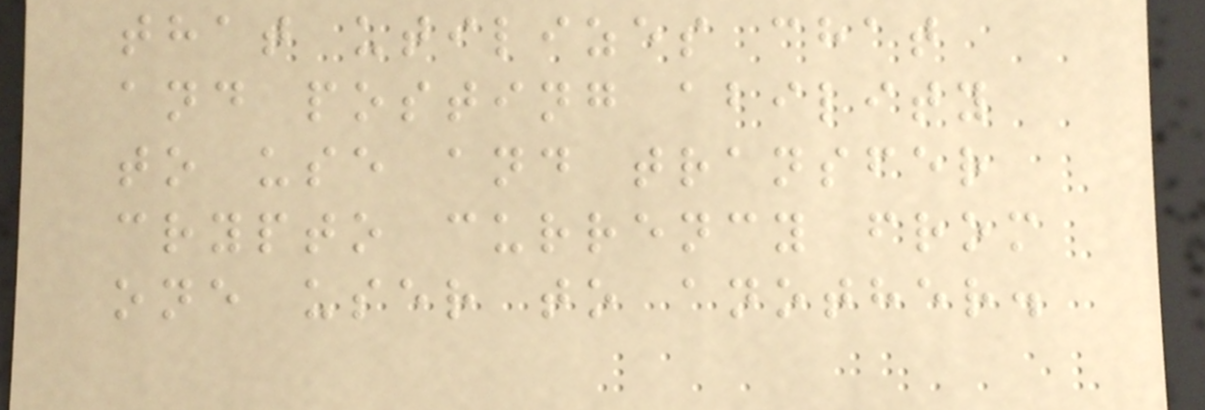that utilizes chat
and posting ability
to use and transfer
crypto currency from
one user to another.
